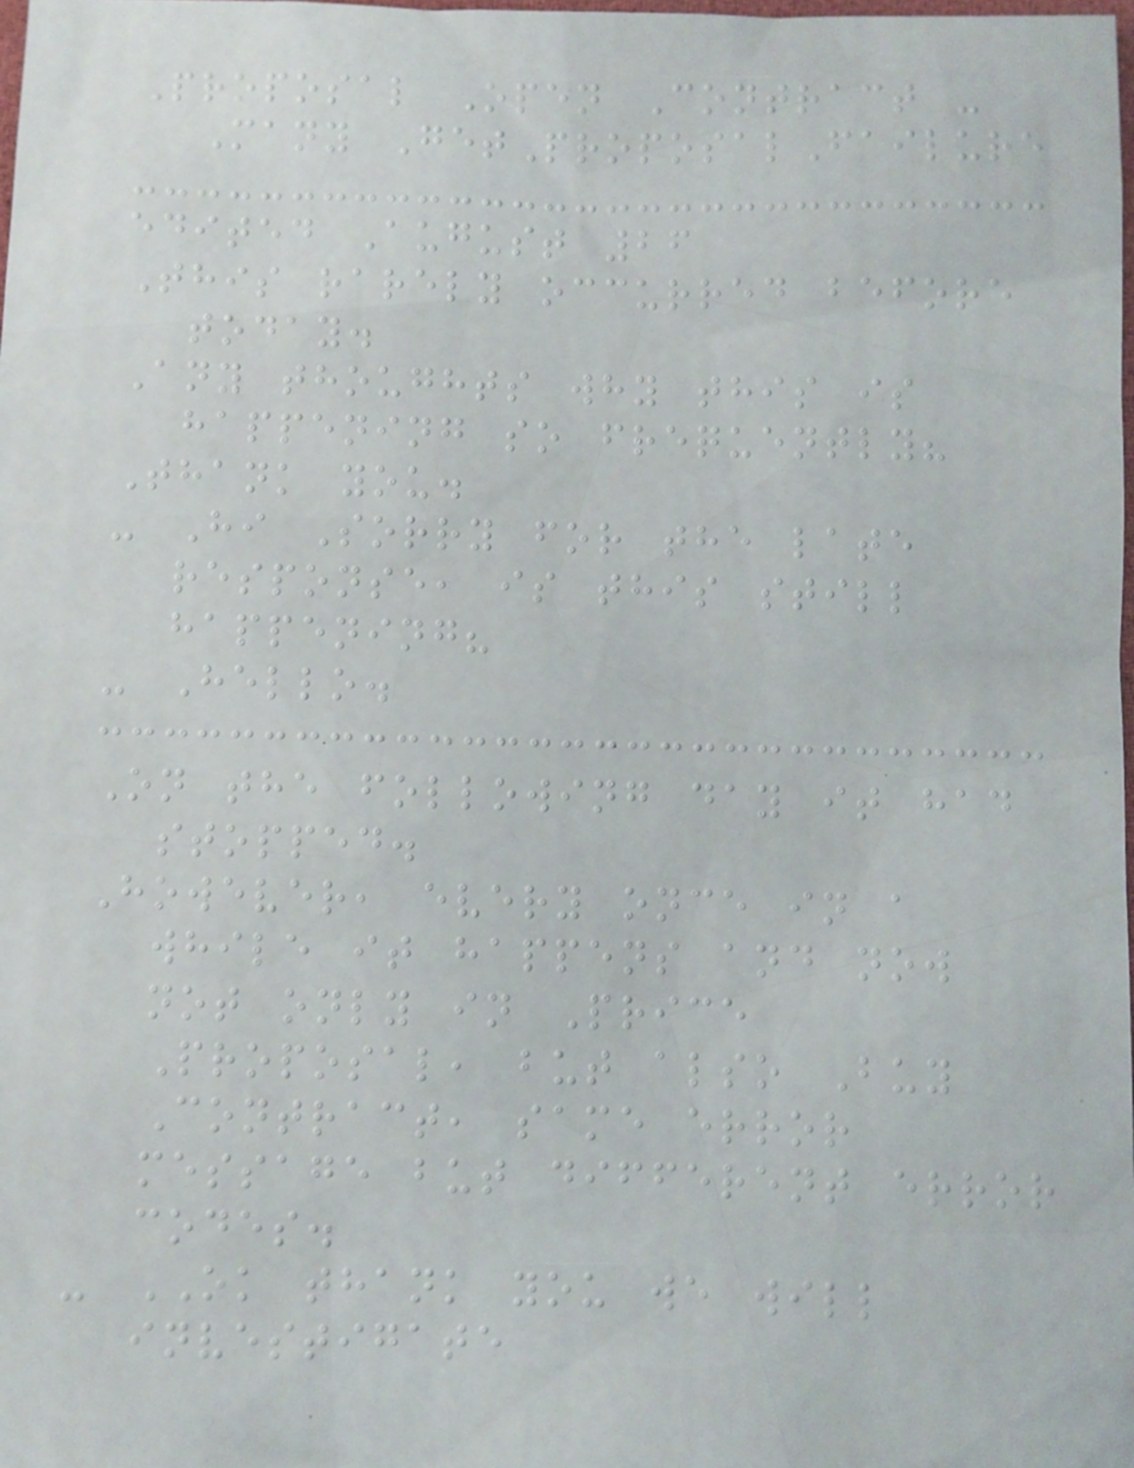Proposal Open Contract -
Many GetProposalFailure
edited August 26
This rarely occurred before
today.
Any thoughts why this is
happening so frequently?
Thank you.
- Hi Sorry for the late
response, is this still
happening?
- Hello.
On the following day it had
stopped.
However, every once in a
while it happens and now
not only in Price
Proposal, but also Buy
Contract, same error
message but different error
codes.
- OK thank you we will
investigate
